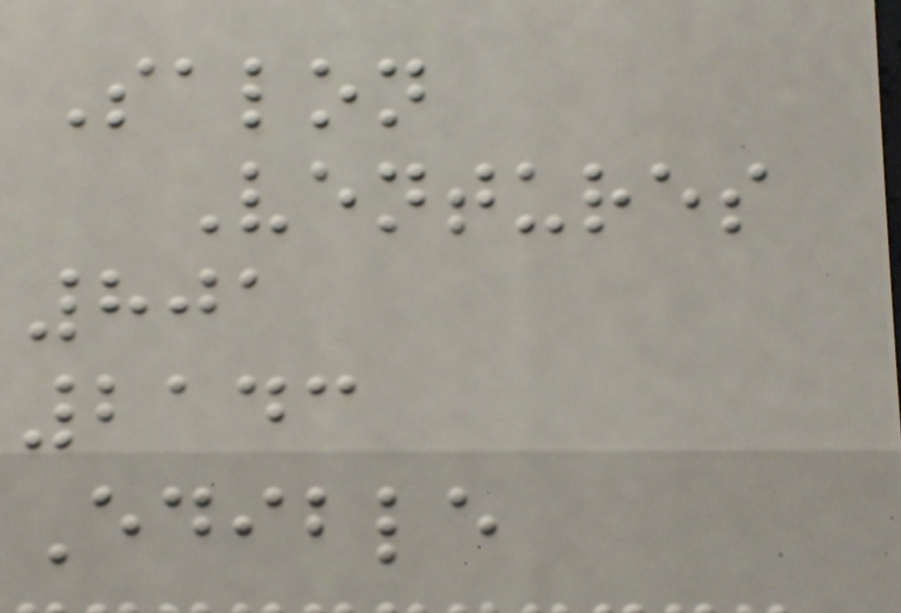Salon
Ventures
801
2143
Edible
